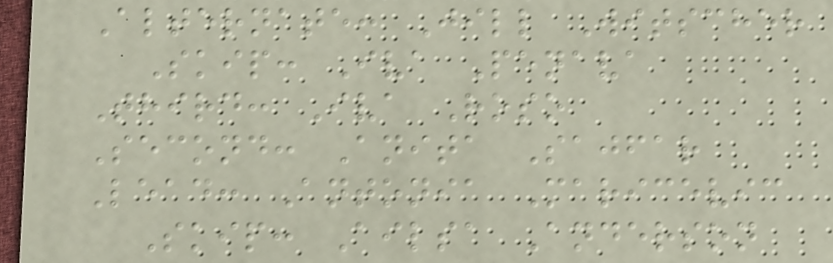Alternate: Jill Witscher
Skip: Iva Penava
Third: Iva Roso
Second: Anita Sajfar
Lead: Antonia Maricevic
Skip: Ailsa Anderson
